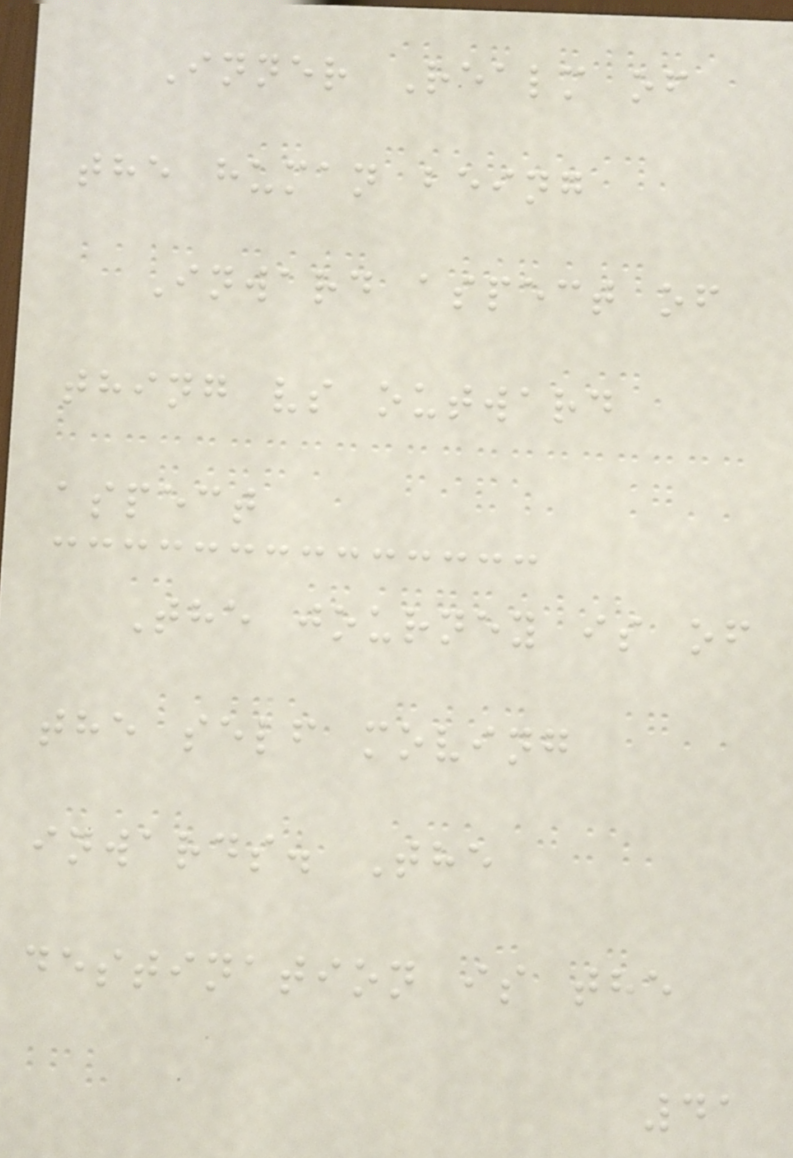Inner Realm of
the human being
Inward aspect of
thing vs outward
aspect
The journey is of
the self moving
inwards. The
destination is the
41
